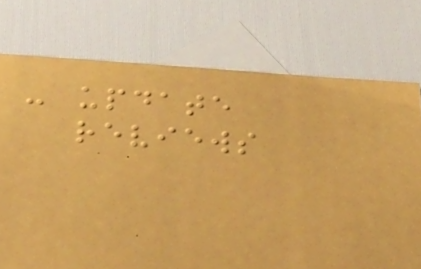- update
reviews
